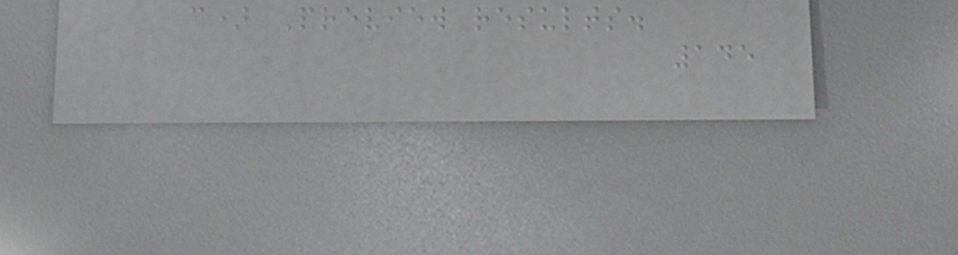c) Preview results.
145
